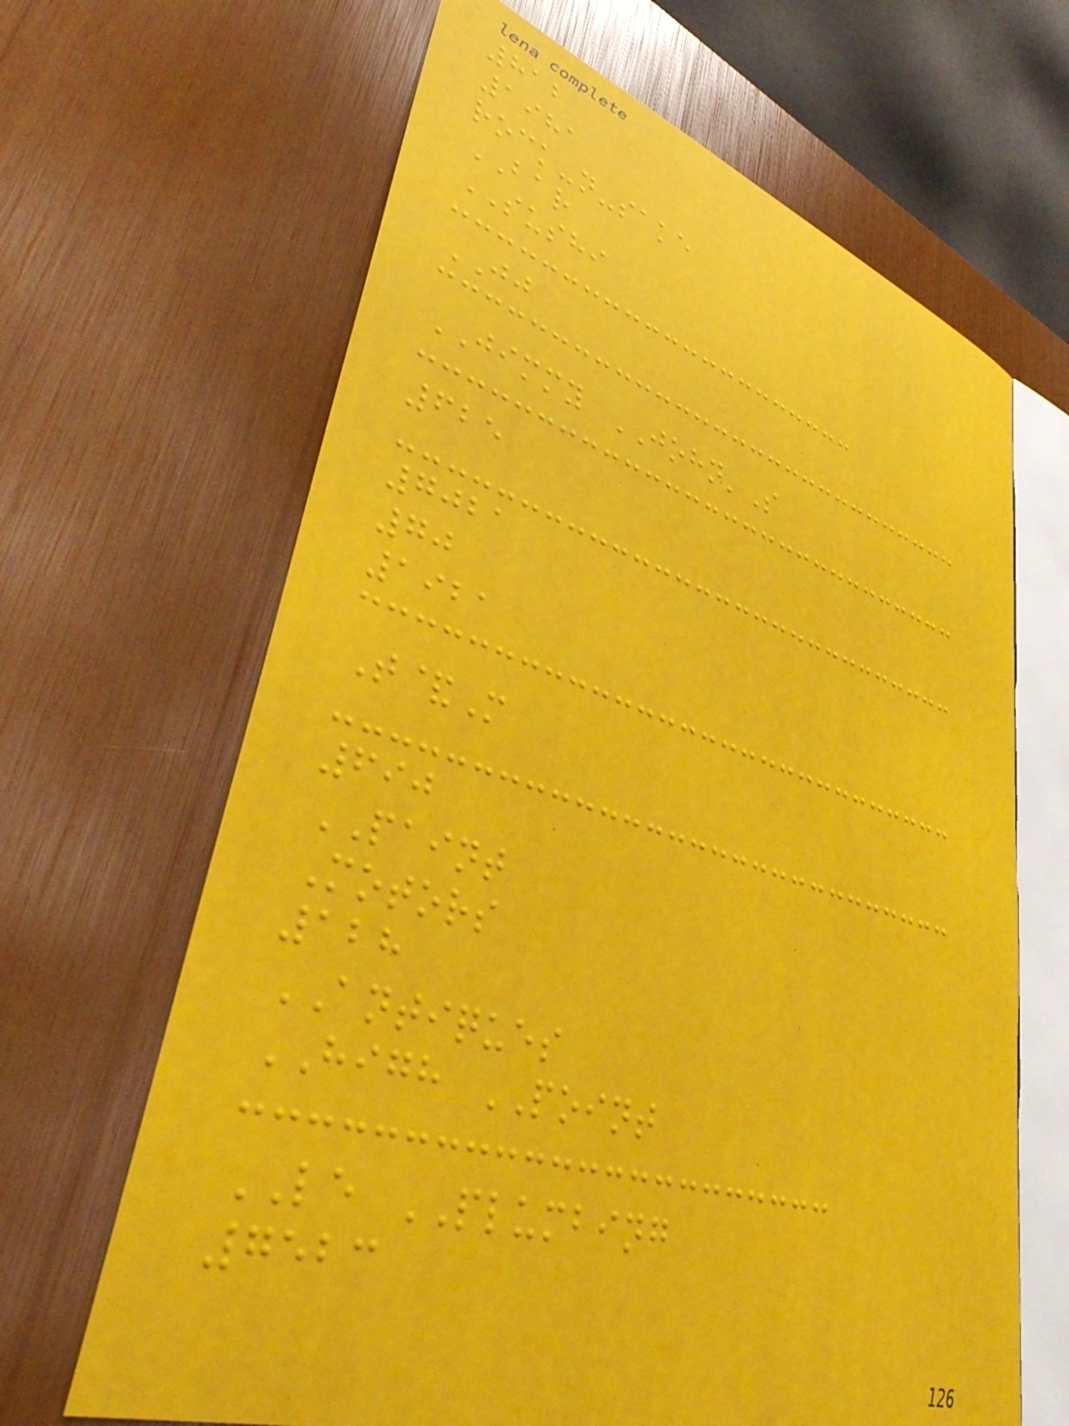812
1981
rock-n-sake
BAR
SUSHI
JJ
JIMMY JOHN'S
625
7021
70
1921
T&M
690
PAINT
Motors
128
ANTIQUES
HIGH POINT
LE PLUMBING
7523
